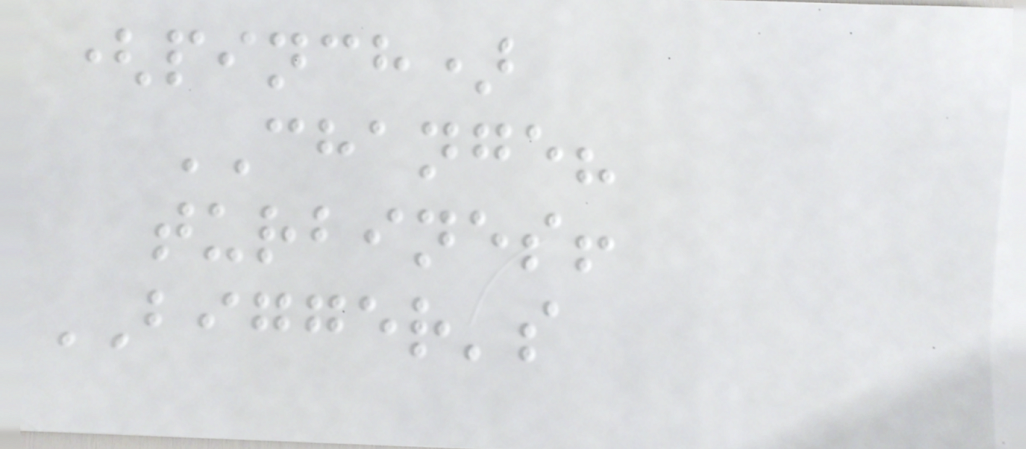(pinch)
CHANGE?
turbines!
BIGGER's
